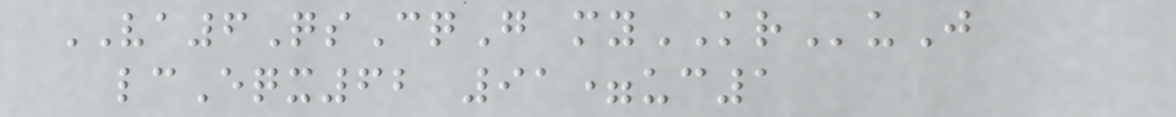VA6QsCqG myKRuJ
lcEqx62 91=uc1
